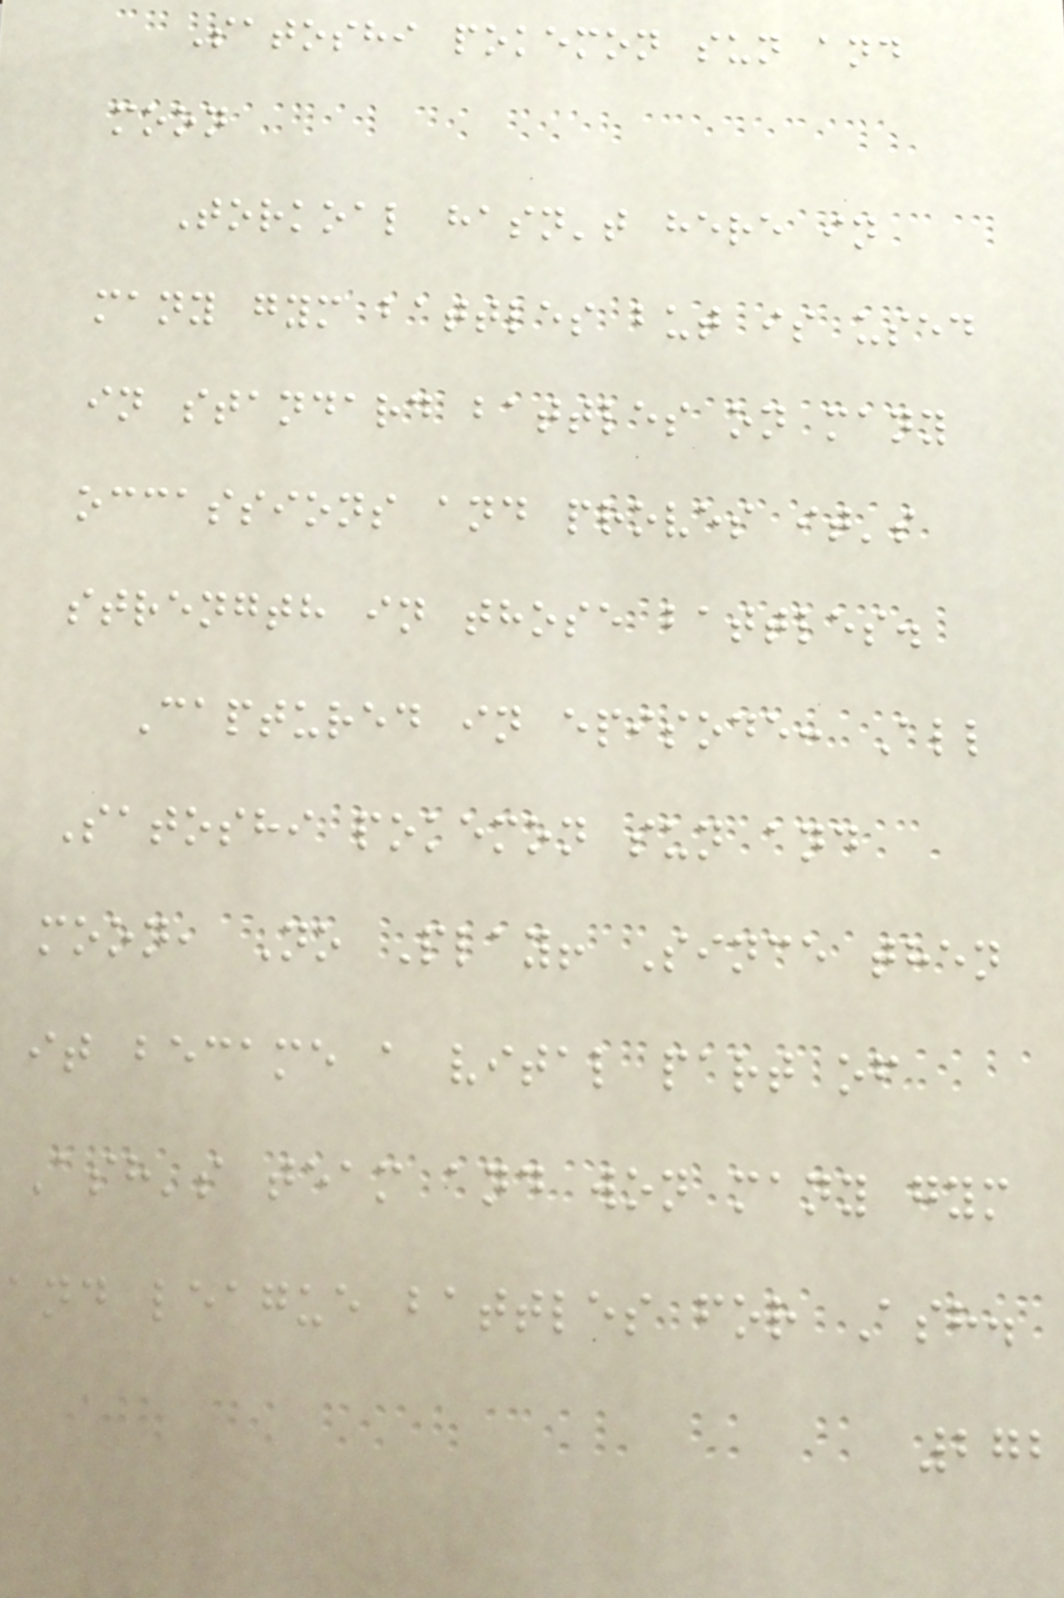Satoshi pokemon sun and
moon
Torkoal hasn't here in
many gym battles but is used
in standard battles on many
occassions and proves it's
strength in those battles.
Captured in episode: All
Satoshi pokemon sun and
moon, No Play! Since then
it became a vital part of
Ash's team and won many gym
and league battles for Ash.
272
